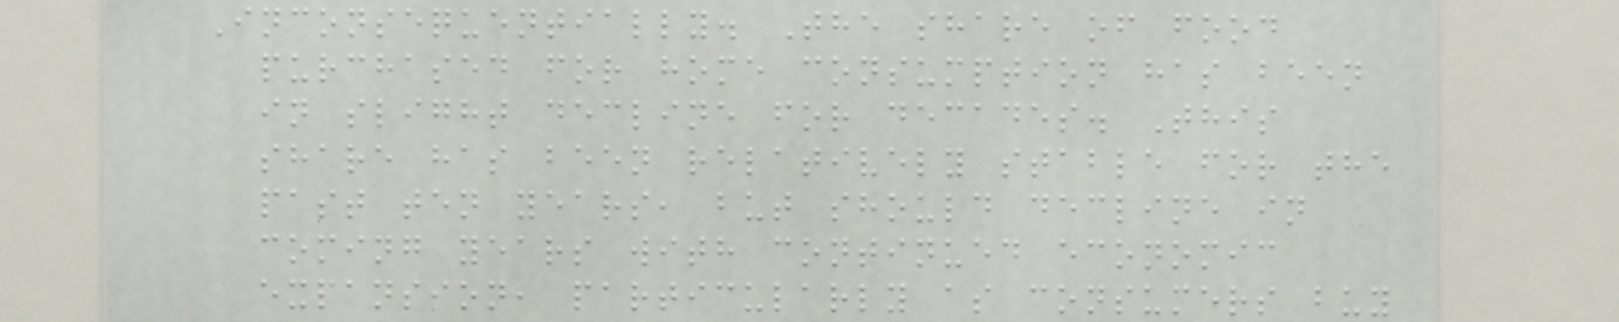Inconsequentially. The share of food
purchased for home consumption has been
in slight decline for decades. This
share has been relatively stable for the
past ten years, but should decline in
coming years with continued economic
expansion, particularly as consumers buy
